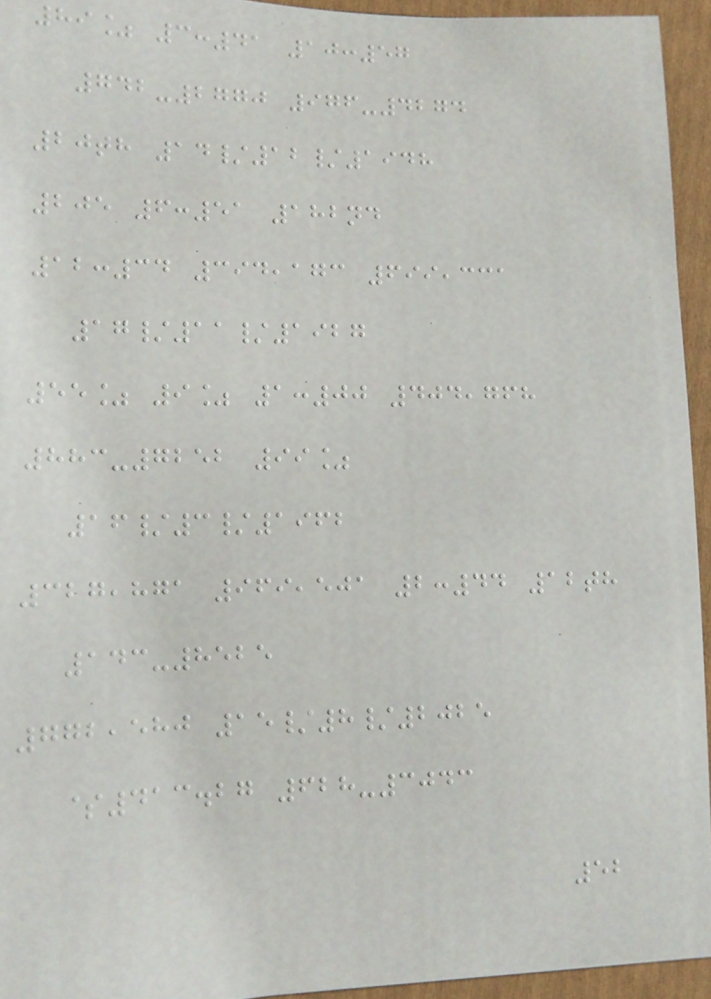89% 3:41 10:57
742-2770 976-4274
20th 14/12/1948
205 6:51 182nd
12:34 394,173 699,331
17/11/1927
55% 9% 1:00 404,768
883-7252 99%
16/3/1962
327,871 969,501 2:44 12th
143-8525
772,580 15/8/2025
$413.27 628-3043
52
